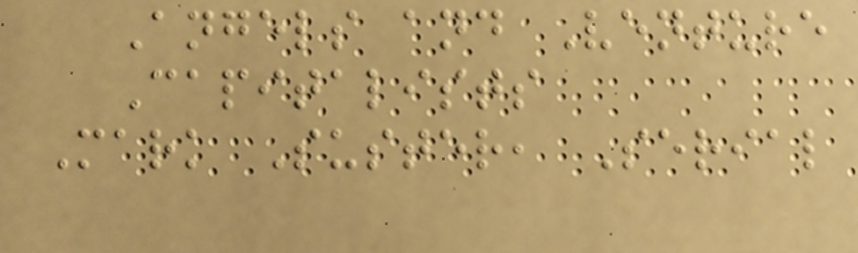Angels and Venture
Capitalists
Mark Suster, Serial
